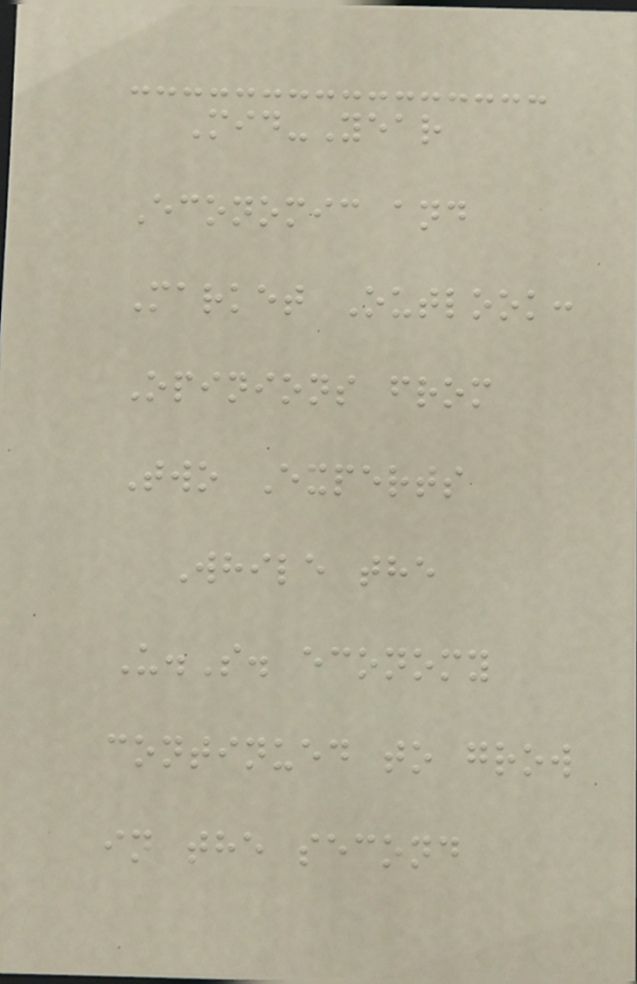Mid-Year
Economic and
Market Outlook:
Opinions from
Two Experts
While the
U.S. economy
continued to grow
in the second
